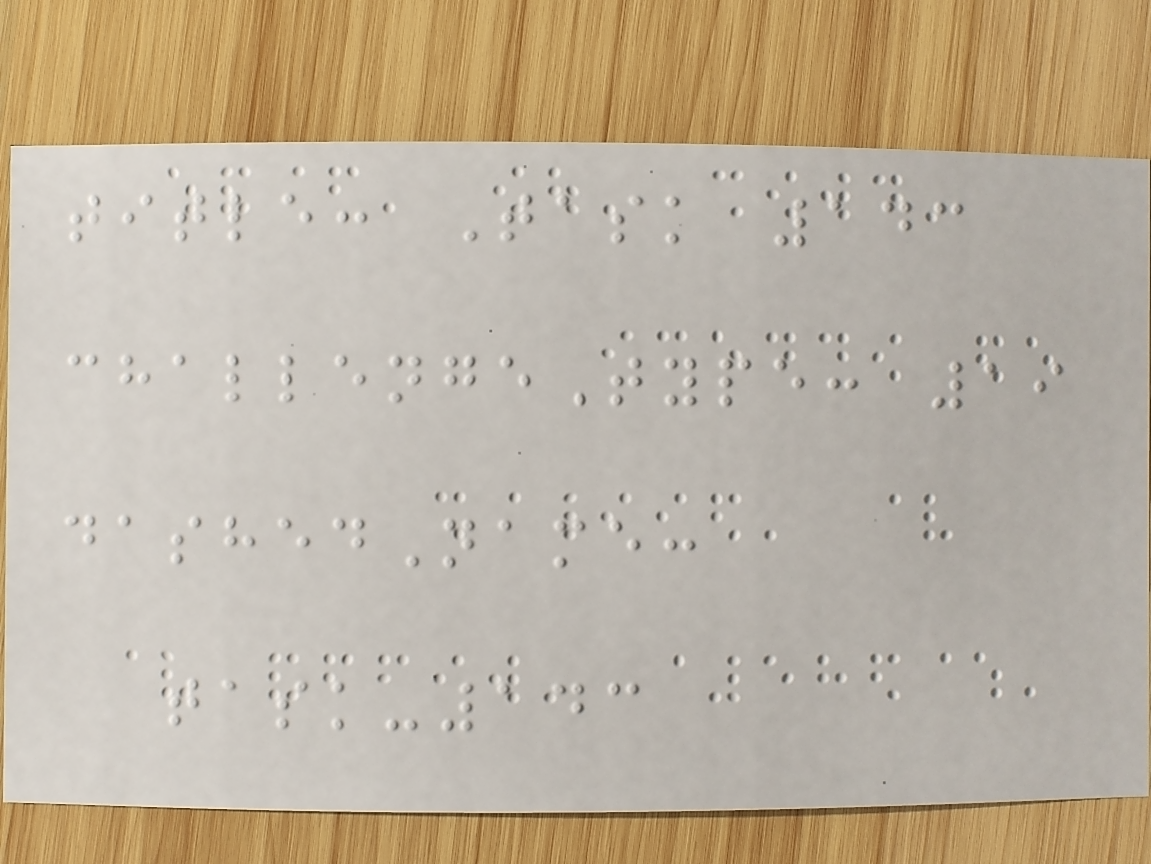title: Task 143
challengeType: 19
dashedName:
task-143
